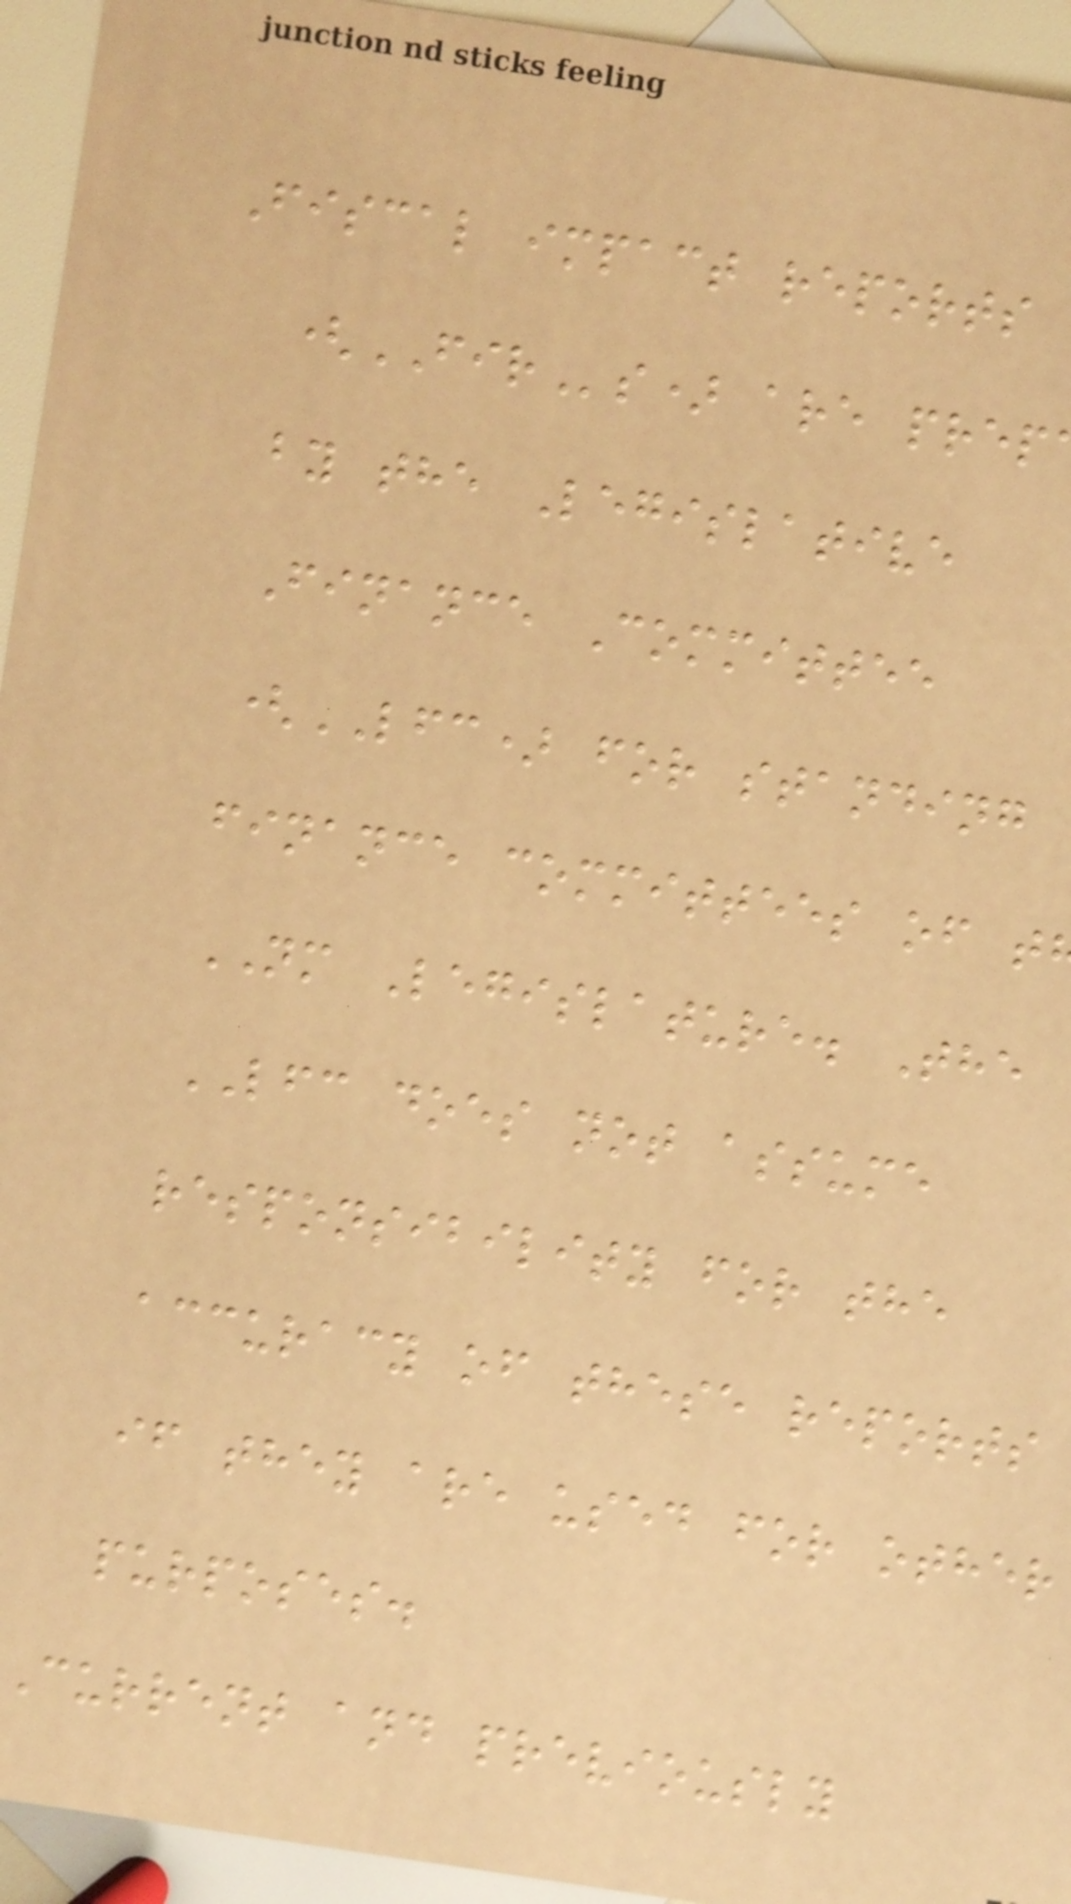Fiscal impact reports
(FIRs) are prep
by the Legislative
Finance Committee
(LFC) for standing
finance committees of t
NM Legislature. The
LFC does not assume
responsibility for the
accuracy of these reports
if they are used for other
purposes.
Current and previously
